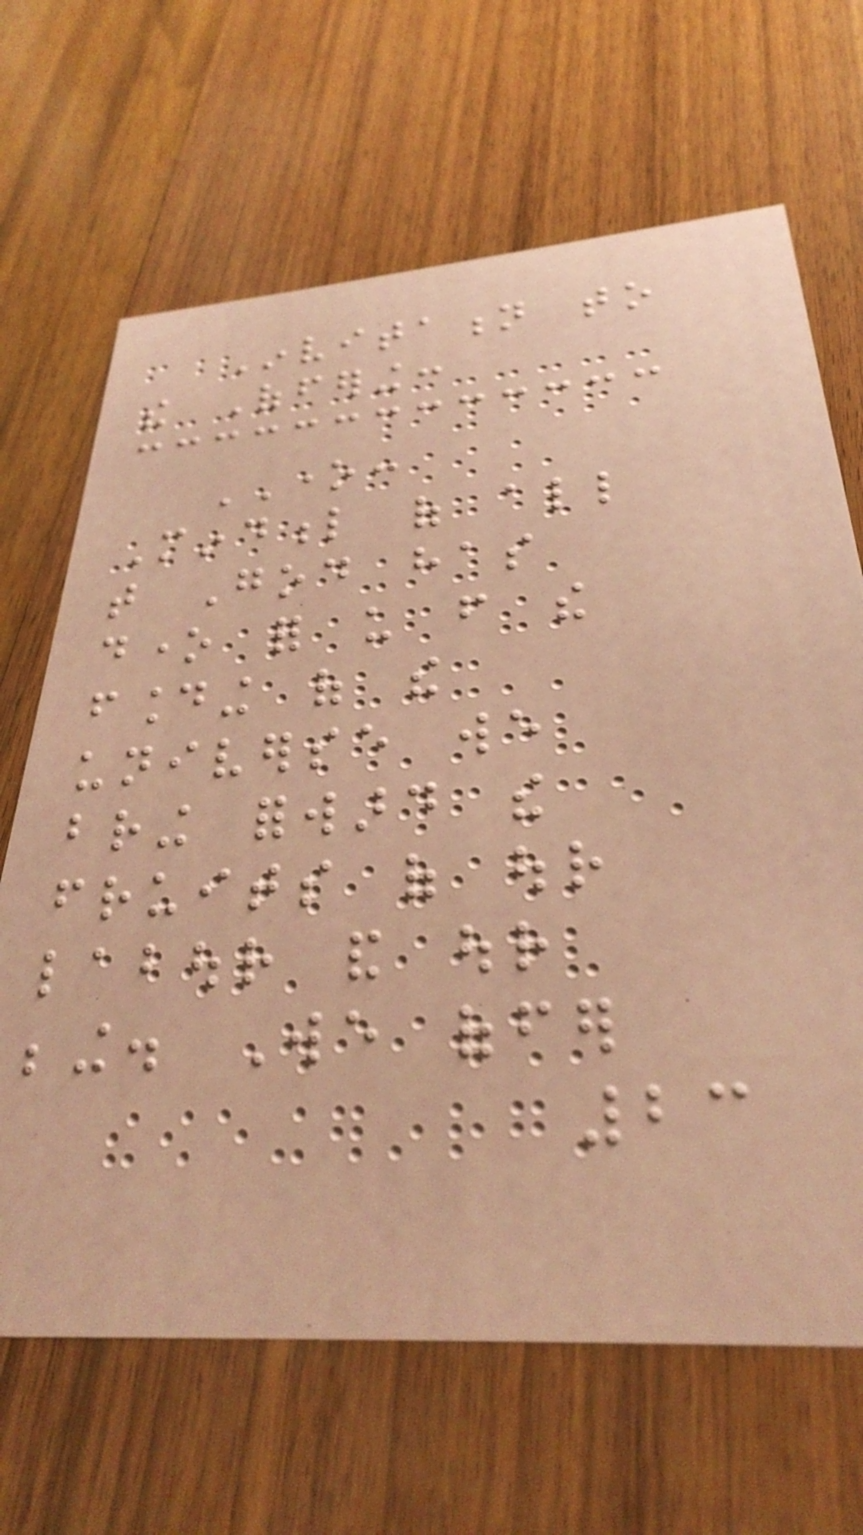Invitation to
the Offering:
ONE:
Mindful of all
that God has
done for us from the
founding of the
universe we
bring forward the
fruits of our
labour and our
being. We offer
23
